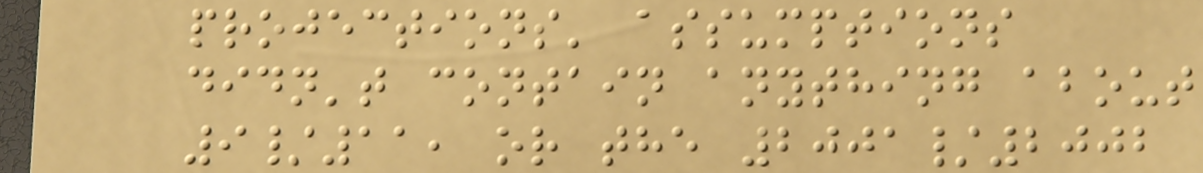projections' assumptions
didn't contain anything about
9/11, or the 2001/2002
